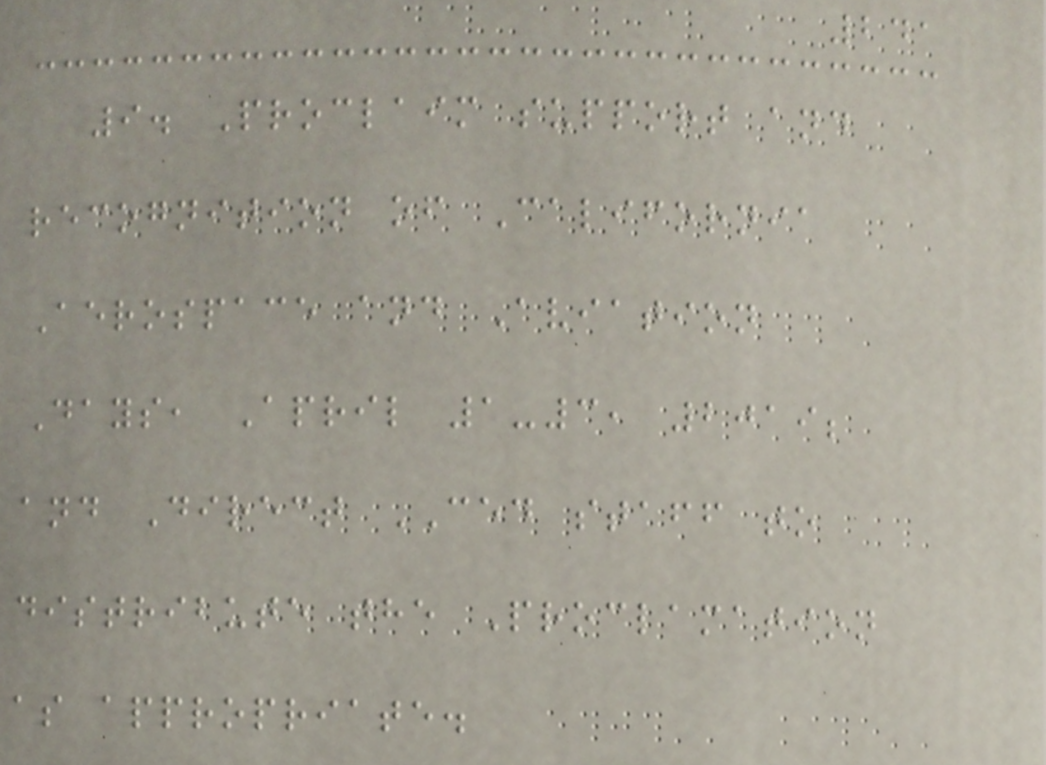241
9. Proclaim support and
recognition of California
Aerospace and Aviation
Days, April 1-3, 2019;
and Direct CED staff to
distribute the Proclamation
as appropriate.
